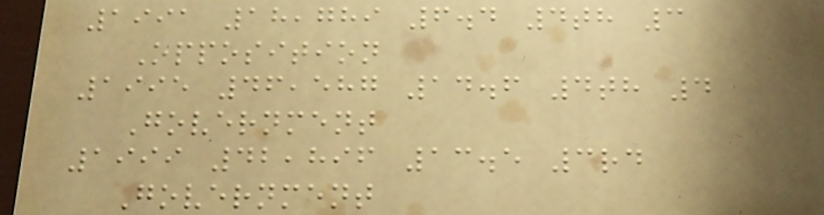1991 18,789 6.4 4th 3
Opposition
1995 46,587 14.6 4th 4
Government
1999 42,896 13.5 3rd
Government
